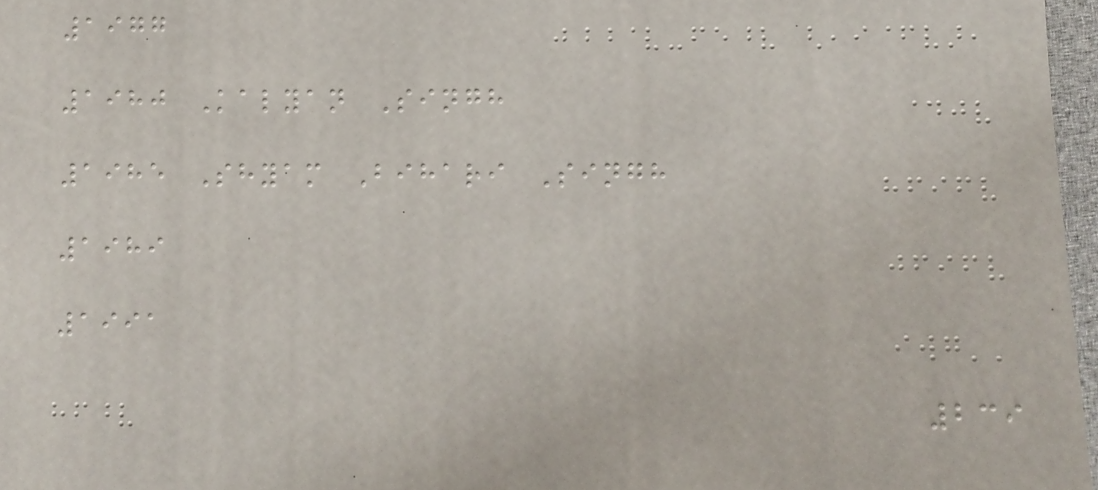1977
1980 Kalyan Singh
1985 Shyam Bihari Singh
1989
1991
239
